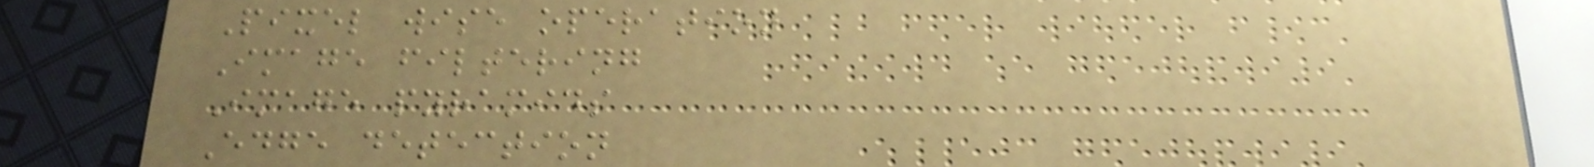Pixel wise operation
Image filtering
Image pyramids
Edge detection
